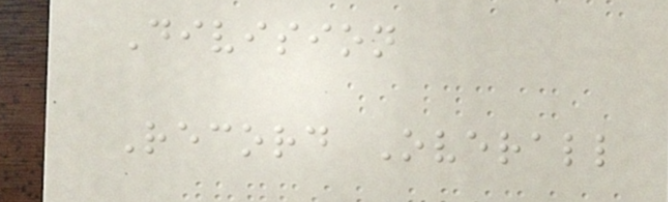Division
Record Overall
